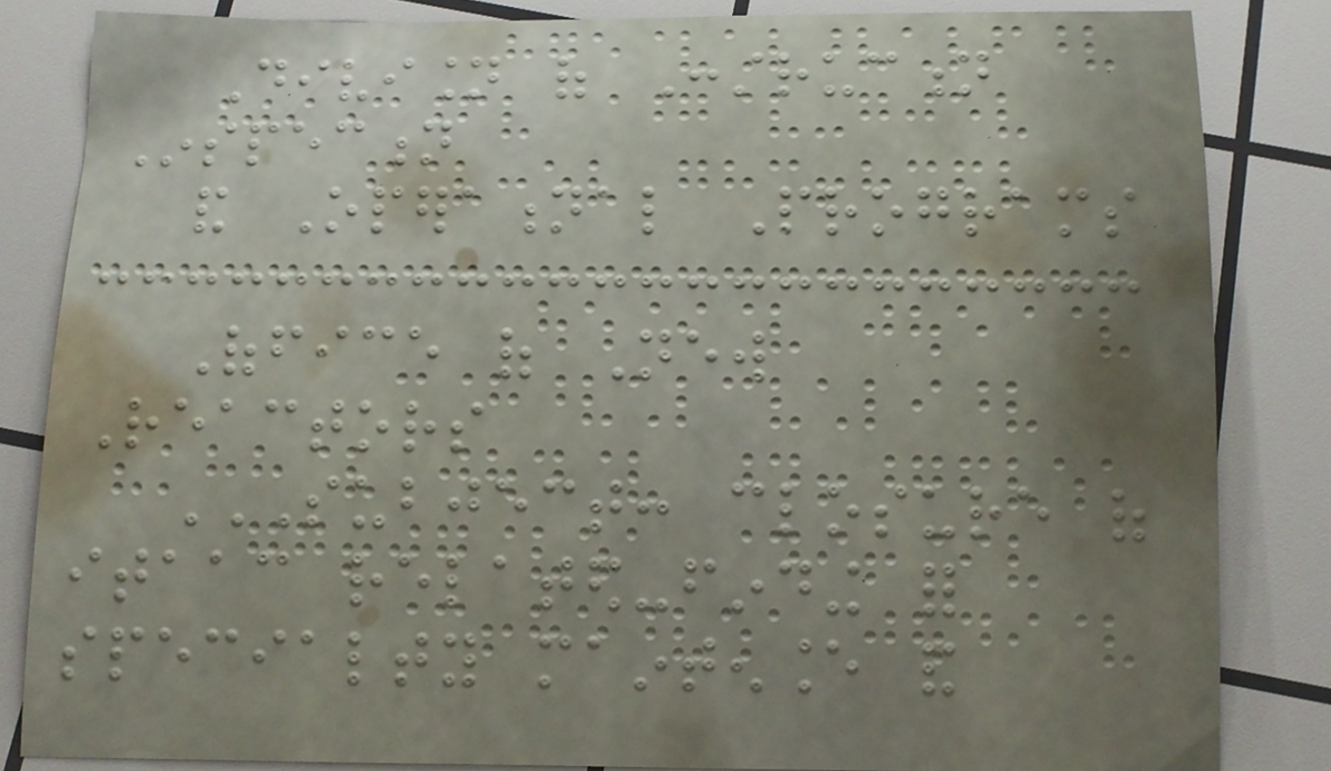Division of Construction
Inspection
and Operational Programs
Office of New
Reactors
SUBJECT: CLOSURE OF
ITAAC RELATED-FINDING FOR
SPECIALTY MAINTENANCE AND
